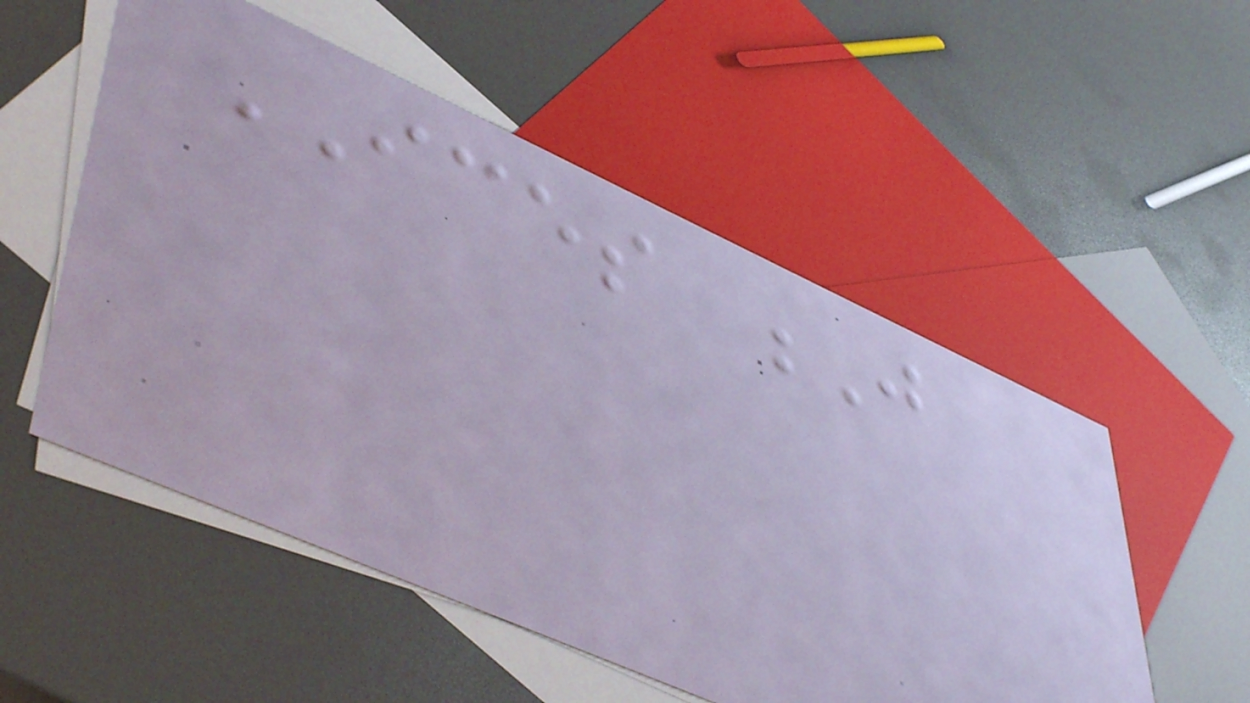ICES J
